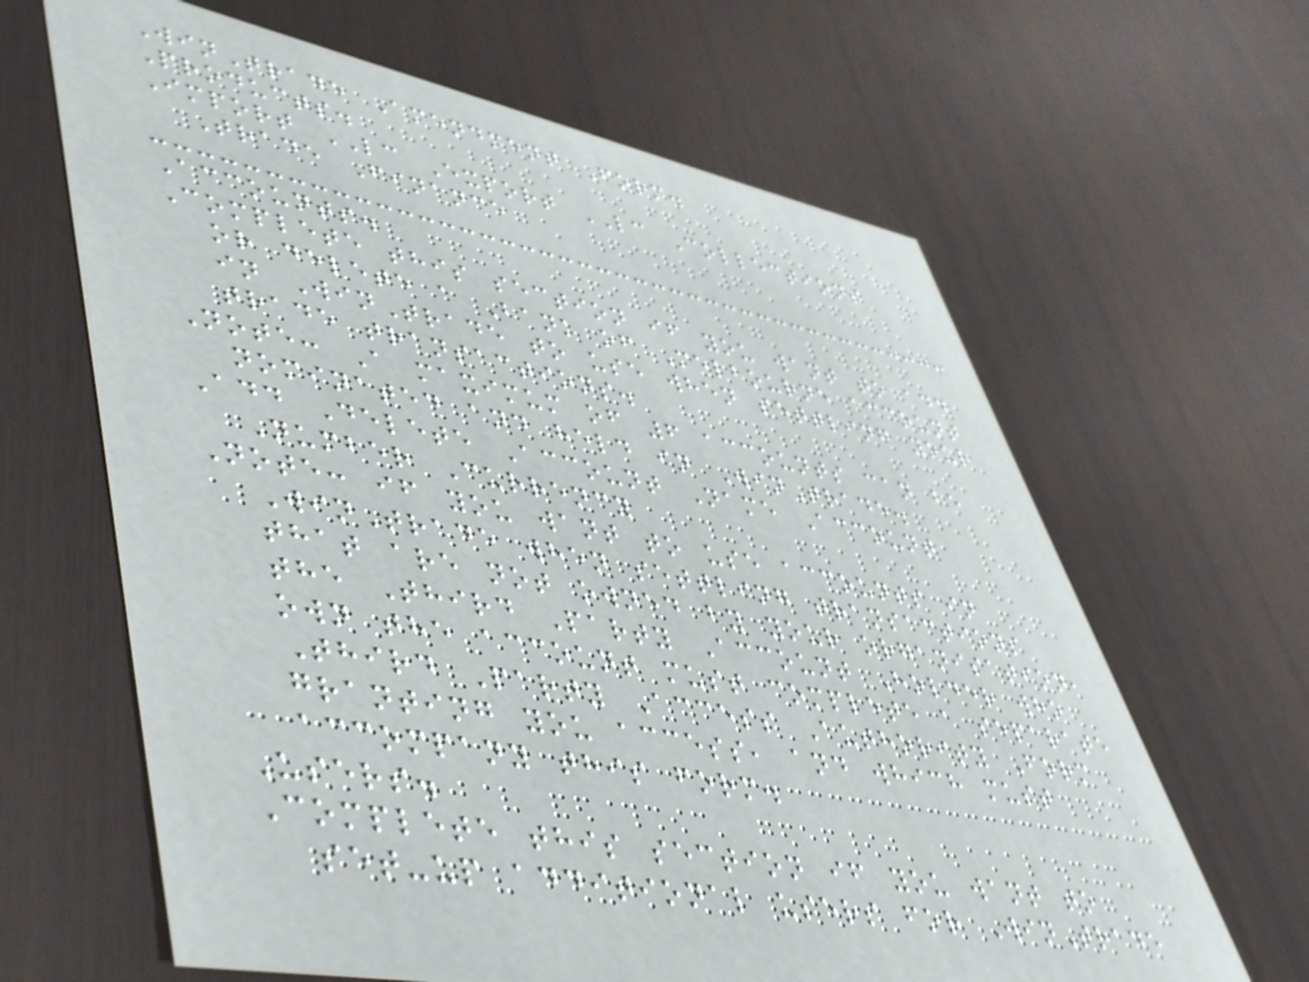WinTrade Amendment Form.
Products.
Import LC Export LC Collections
Trade Finance
Accounts.
Complete this section if you want to add
or delete a Bank of Melbourne account
in WinTrade to use when settling your
trade transactions.
Note: A maximum of 6 accounts can be
nominated and held in WinTrade.
Add Delete Account Name Account
Number Currency
Note: if you want to use accounts in
WinTrade when settling transactions
that are not owned by your organisation,
the Third Party Account Holder who
own the account must complete a separate
Third Party Access Authority Form
granting you access, and which must
accompany this form.
Users.
Complete this section if you want to
set-up additional users for WinTrade
